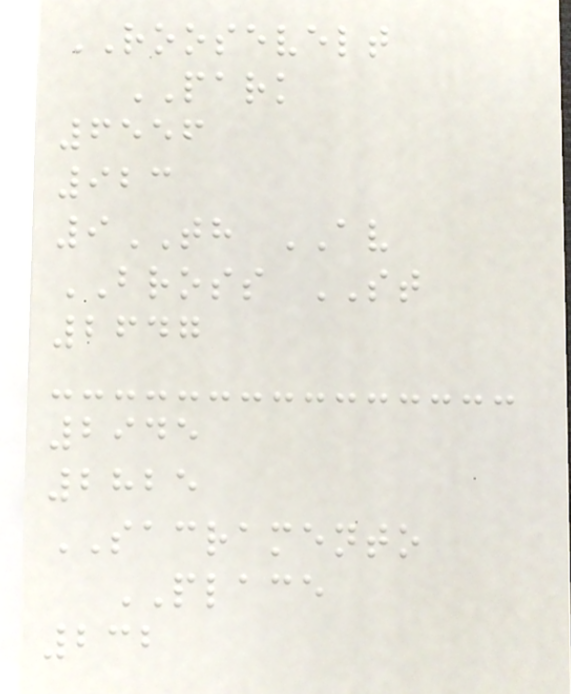ROOSEVELT
PARK
6556
923
9TH AV
BROSS ST
2647
2945
2825
SACRAMENTO
PLACE
232
